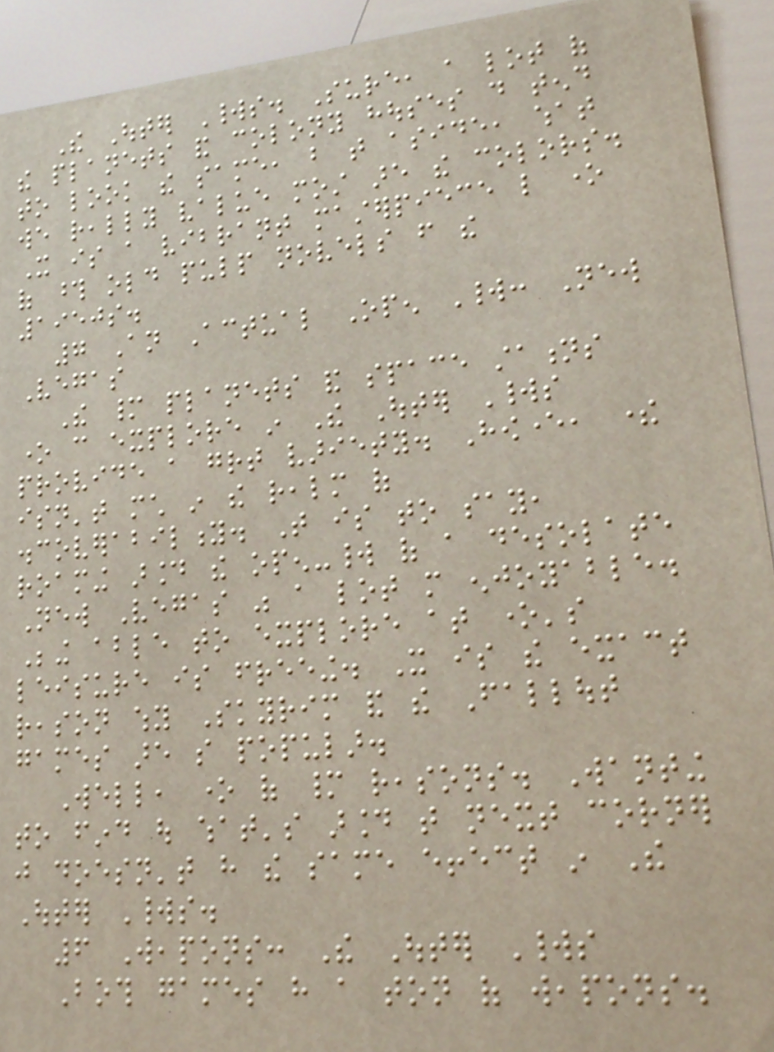The Outer Worlds. Sure, a lot of
the planets and colony houses do tend
to look the same, but that aside, what
we really value most are the colors.
It is a vibrant masterpiece like one
of those old pulp novels from the
1950s.
7 An Actual Open World: New
Vegas
The many planets and space stations
one can explore in The Outer Worlds
provide a great variety. However, there
isn't much in the realm of
discoverability. That is to say,
roaming around the open-world of a desolate
New Vegas was a lot more enjoyable.
Being able to explore at one's
leisure is freeing. It is the exact
reason why Skyrim and the Fallout
games are so popular.
Well, one of many reasons. Wanting
to find out what's around that next corner
just doesn't have the same effect in The
Outer Worlds.
6 Weapons: The Outer Worlds
Both games have a ton of weapons.
